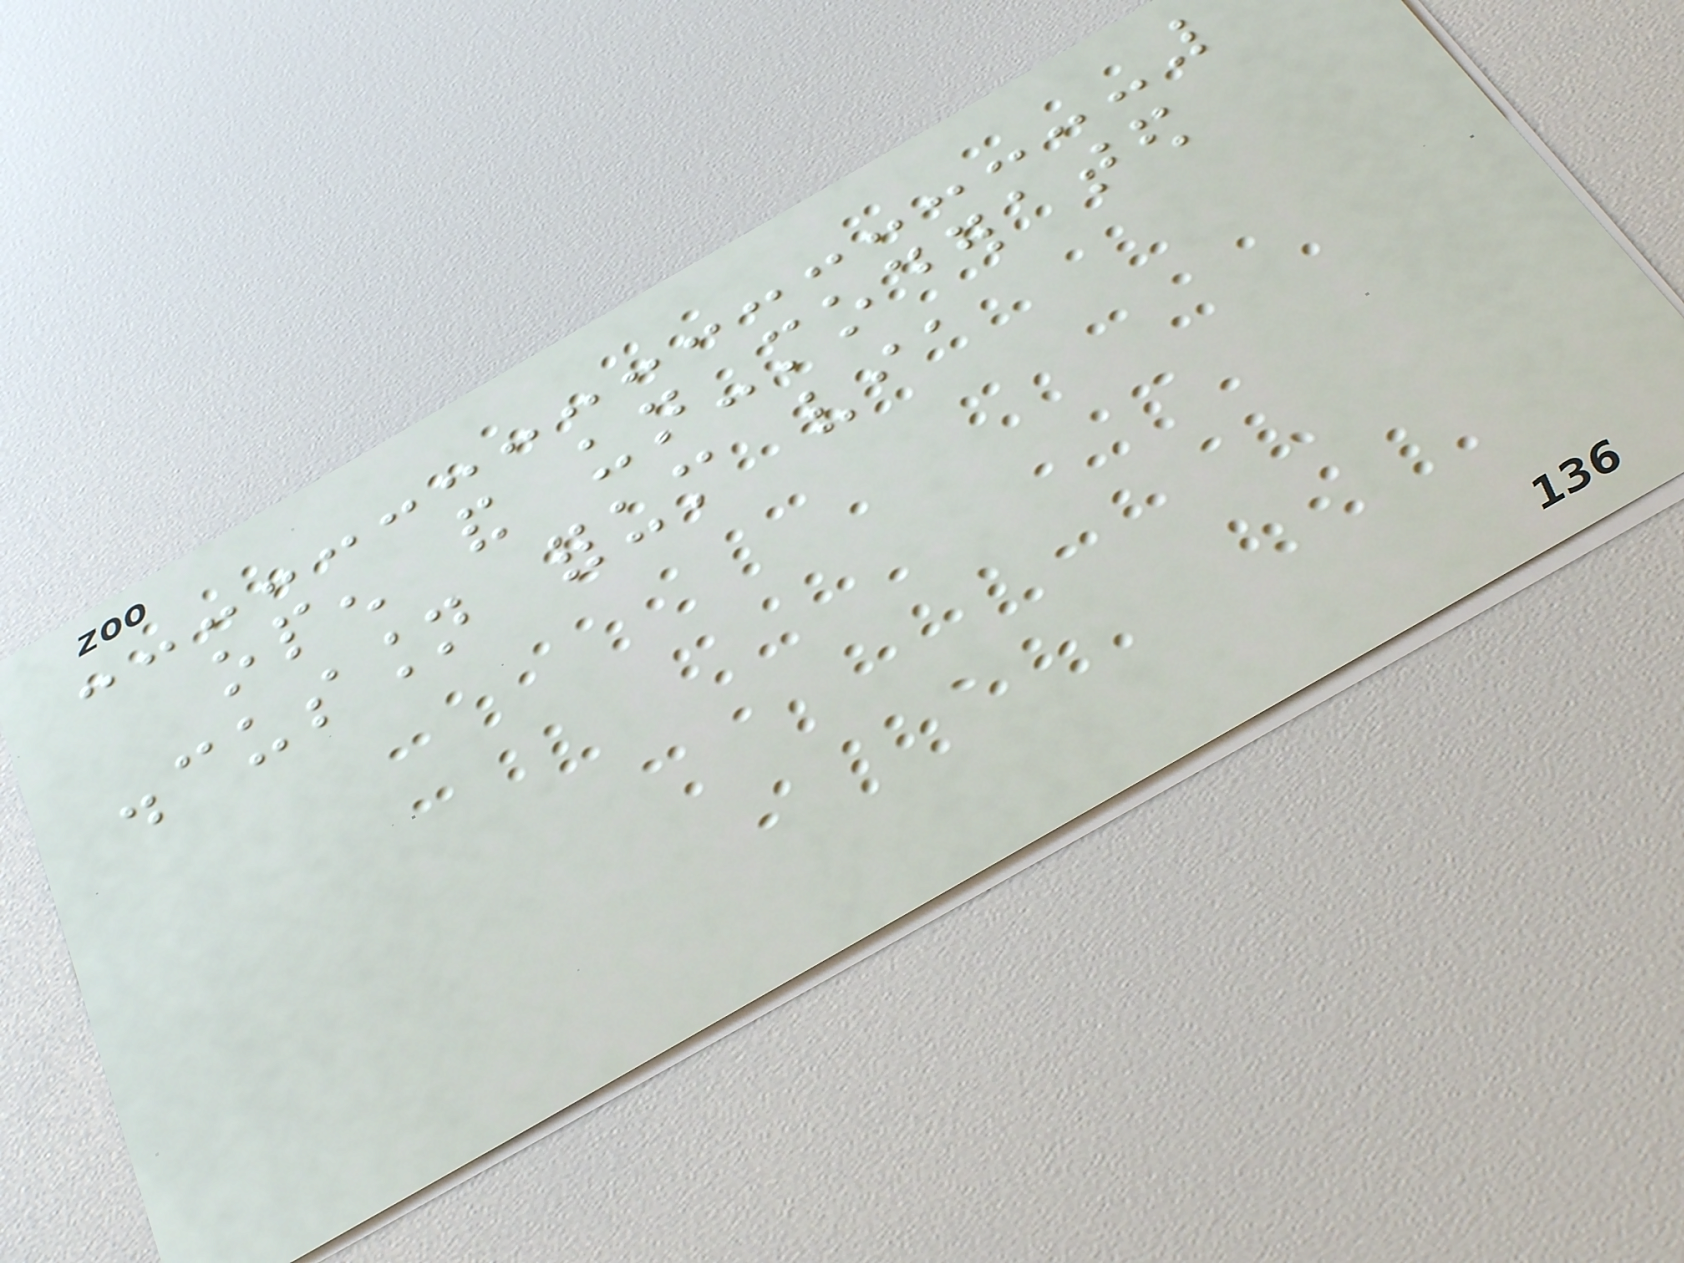open and un-moderated
discussion forum via
